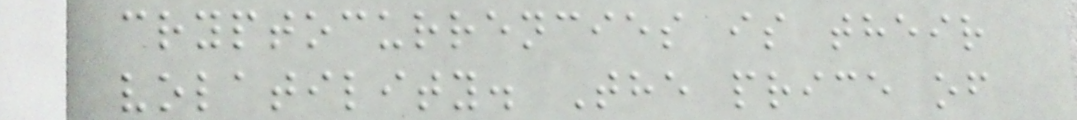cryptocurrencies is their
volatility. The price of
